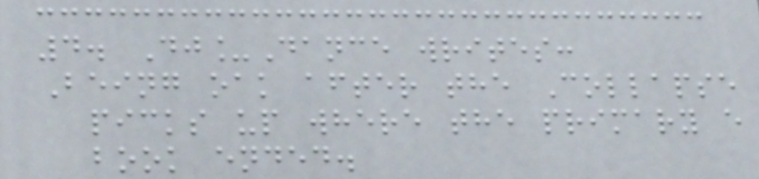4. Dj_Dance writes:
Being oak after the Collapse
picks up where the primary e
book ended.
